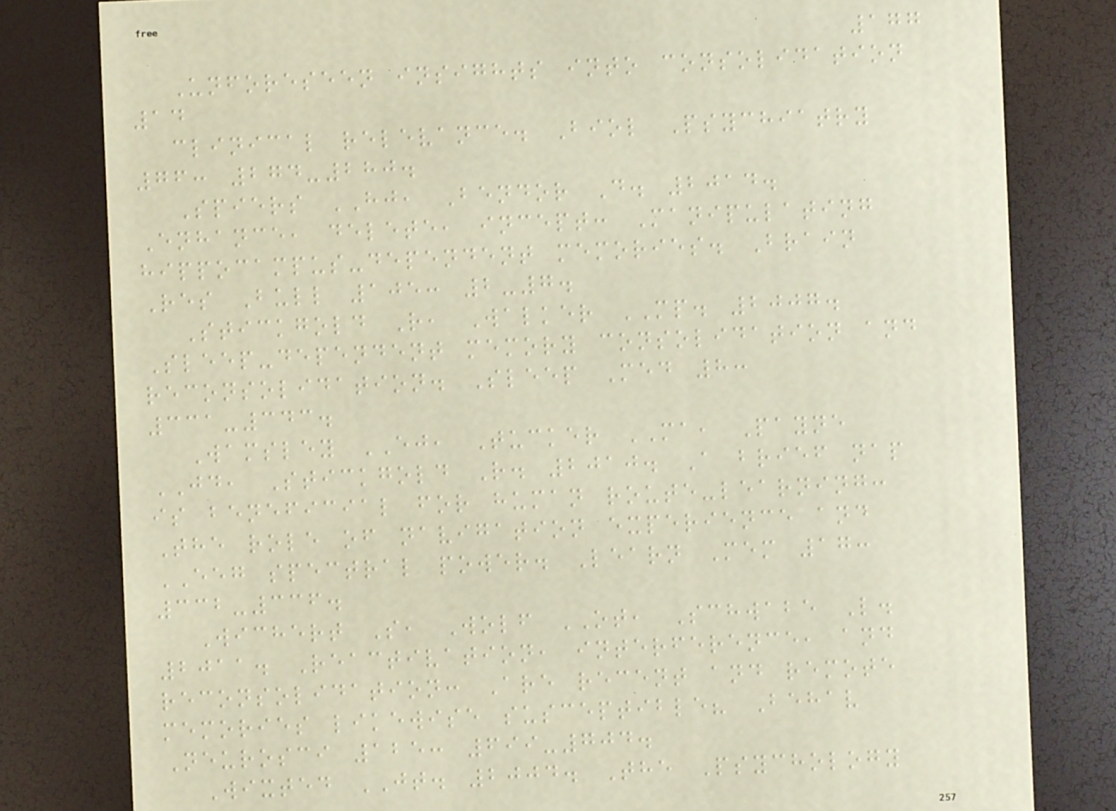177
Unforeseen insights into consolidation
14
clinical relevance. Biol Psychiatry
76: 274-280.
Spiers HJ, Bendor D. 2014.
Enhance, delete, incept: Manipulating
hippocampus-dependent memories. Brain
Res Bull 105: 2-7.
Stickgold R, Walker MP. 2007.
Sleep-dependent memory consolidation and
reconsolidation. Sleep Med 8:
331-343.
Wamsley EJ, Tucker MA, Payne
JD, Stickgold R. 2010. A brief nap
is beneficial for human route-learning:
The role of navigation experience and
EEG spectral power. Learn Mem 17:
332-336.
Wichert S, Wolf OT, Schwabe L.
2011. Reactivation, interference, and
reconsolidation: Are recent and remote
memories likewise susceptible? Behav
Neurosci 125: 699-704.
Wixted JT. 2004. The Psychology
